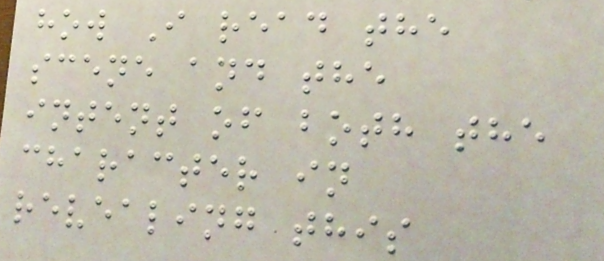how I read the
scene and the
intent of both the
character in
revealing this
